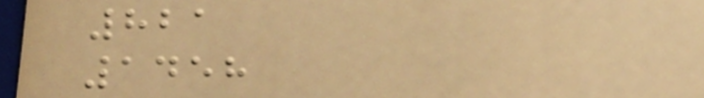821
1458
